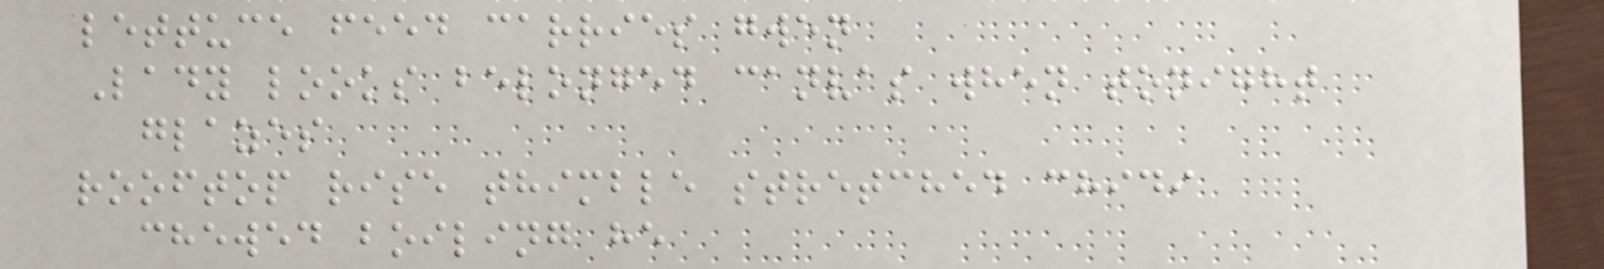lettuce feed carries gwen
Lady looks belonged canvas when tonight
glazes
rooftop rise thimble stretched chidi
chewed boiling he
